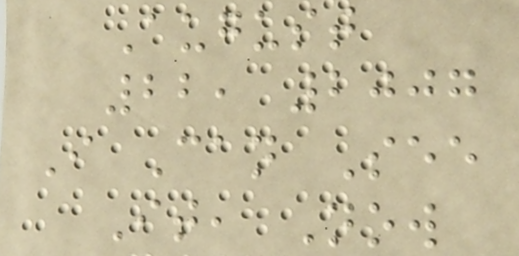August
22, 2007
I Can See
It, Now
